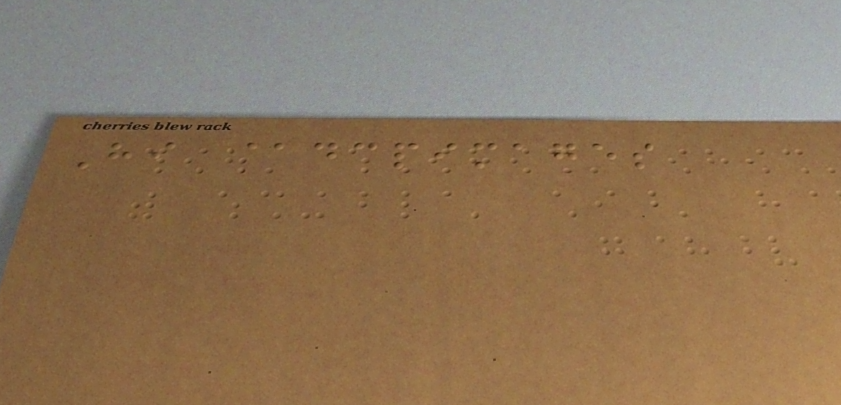Hi @dcpimages
